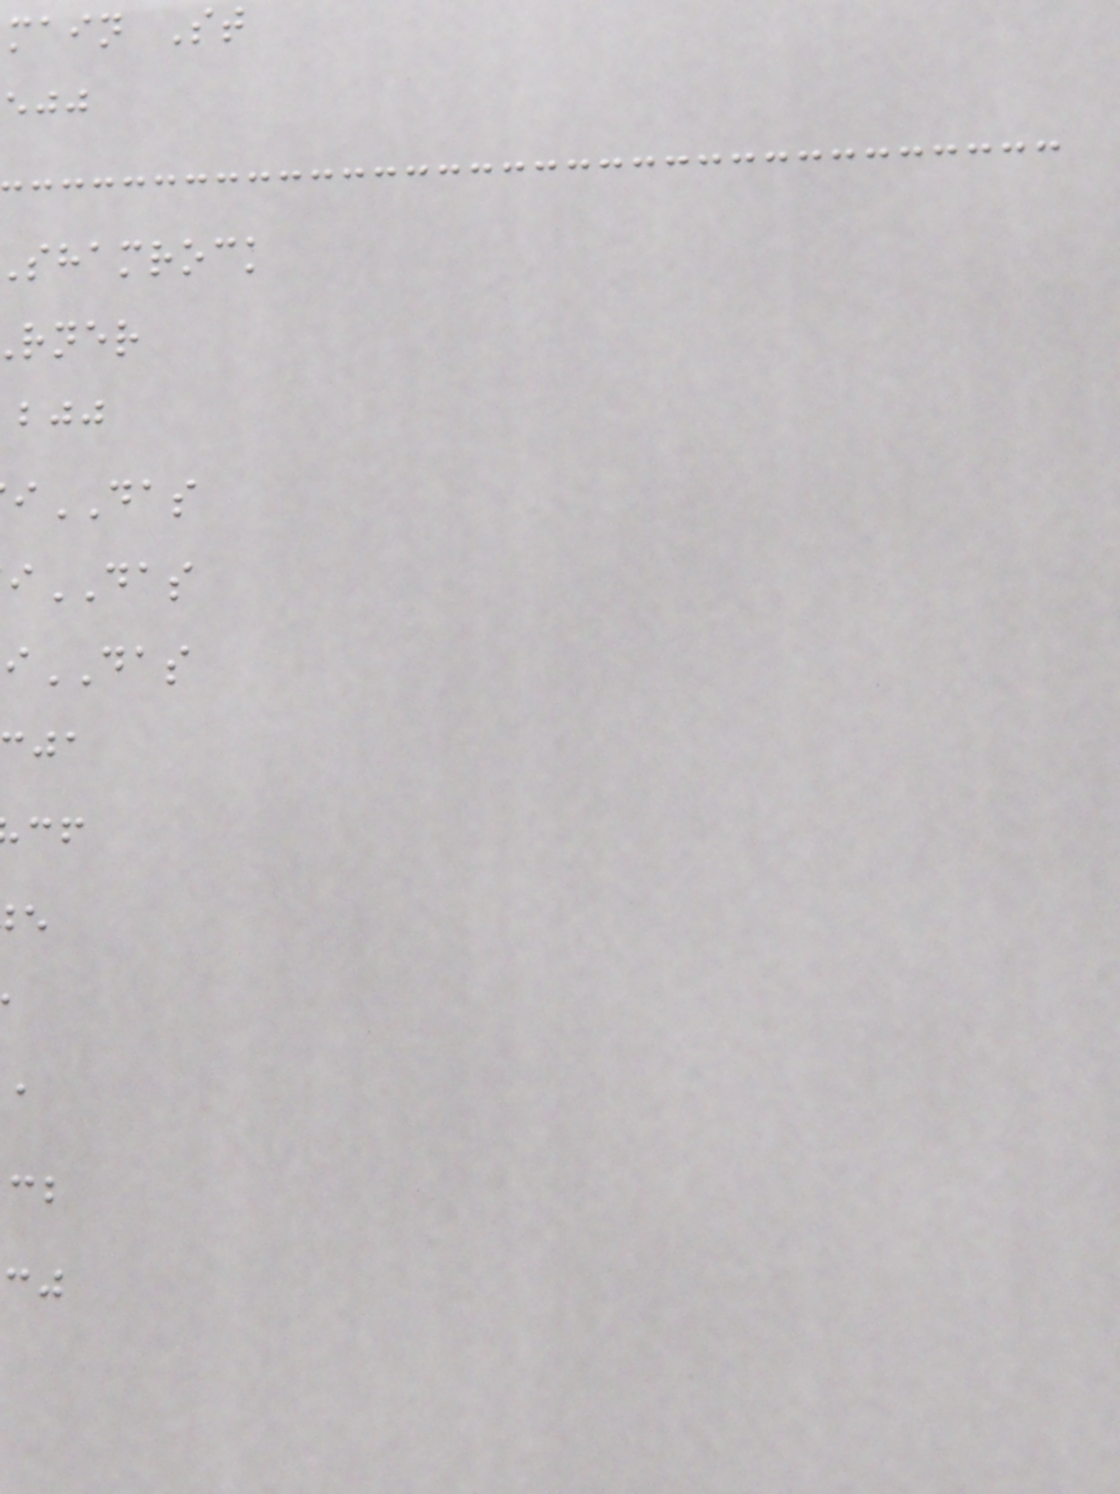main St
shamrock
rner
iDAS
iDAS
iDAS
